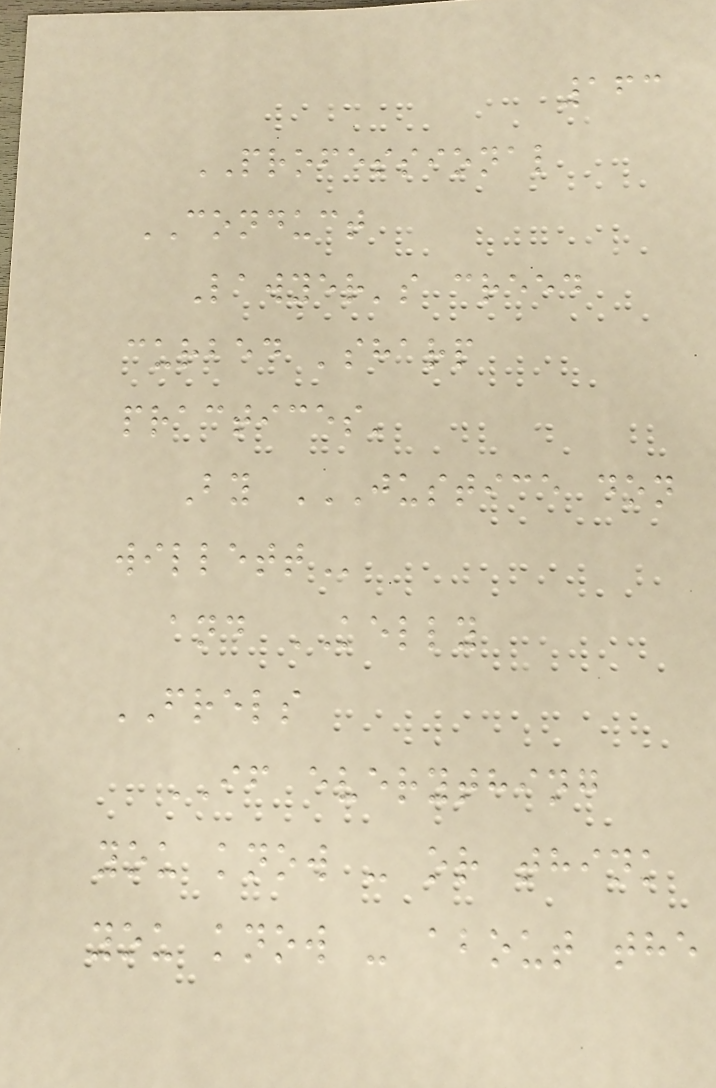163
PROFESSIONAL
CONDUCT
Lawyer's creed
curbed 'sharp
practices'
By JUSTICE DON
WILLETT
and KELLY
FRELS
IF everything
you know - or think
you know - about the
